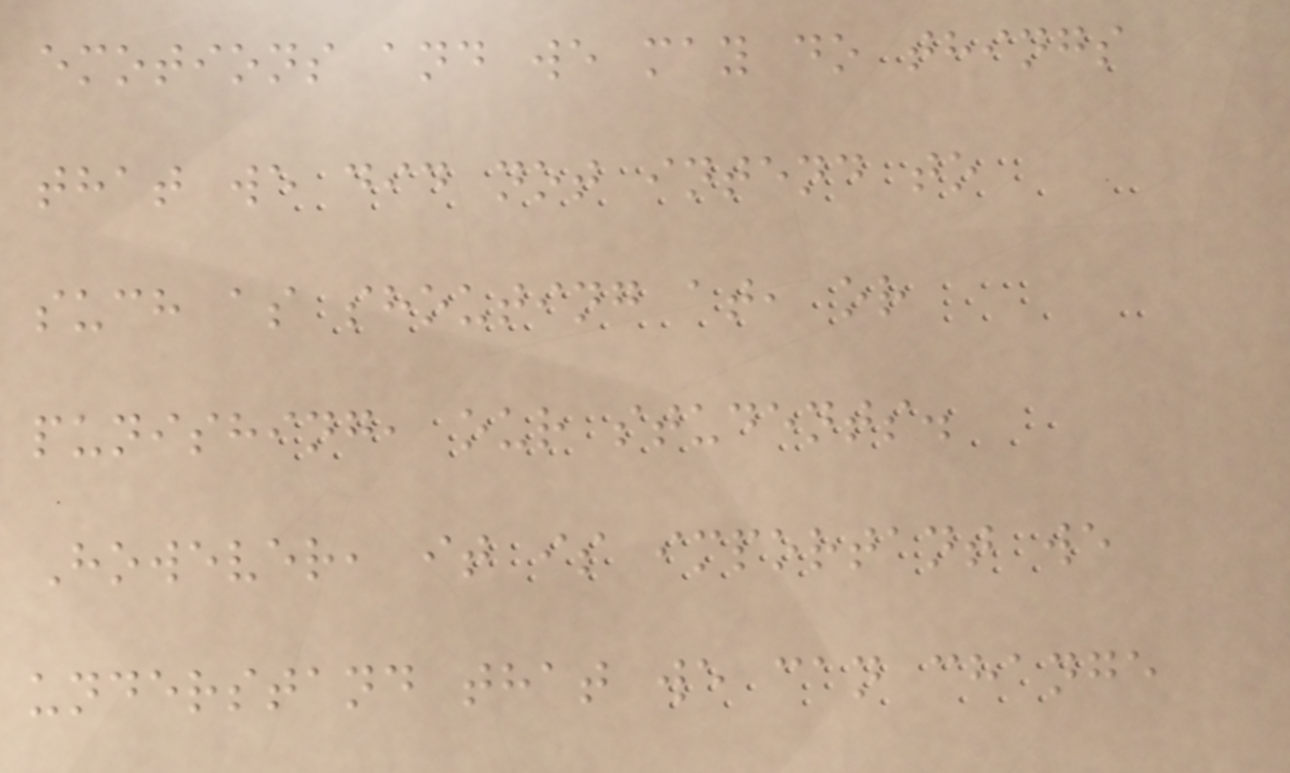emotions and we may do things
that we did not intend to
such as shouting at, or
punishing, our students.
However, it is important we
understand that we can change
